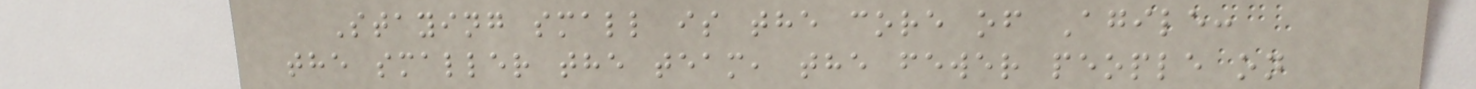Staying small is the core of Agile:
the smaller the team, the fewer people on
